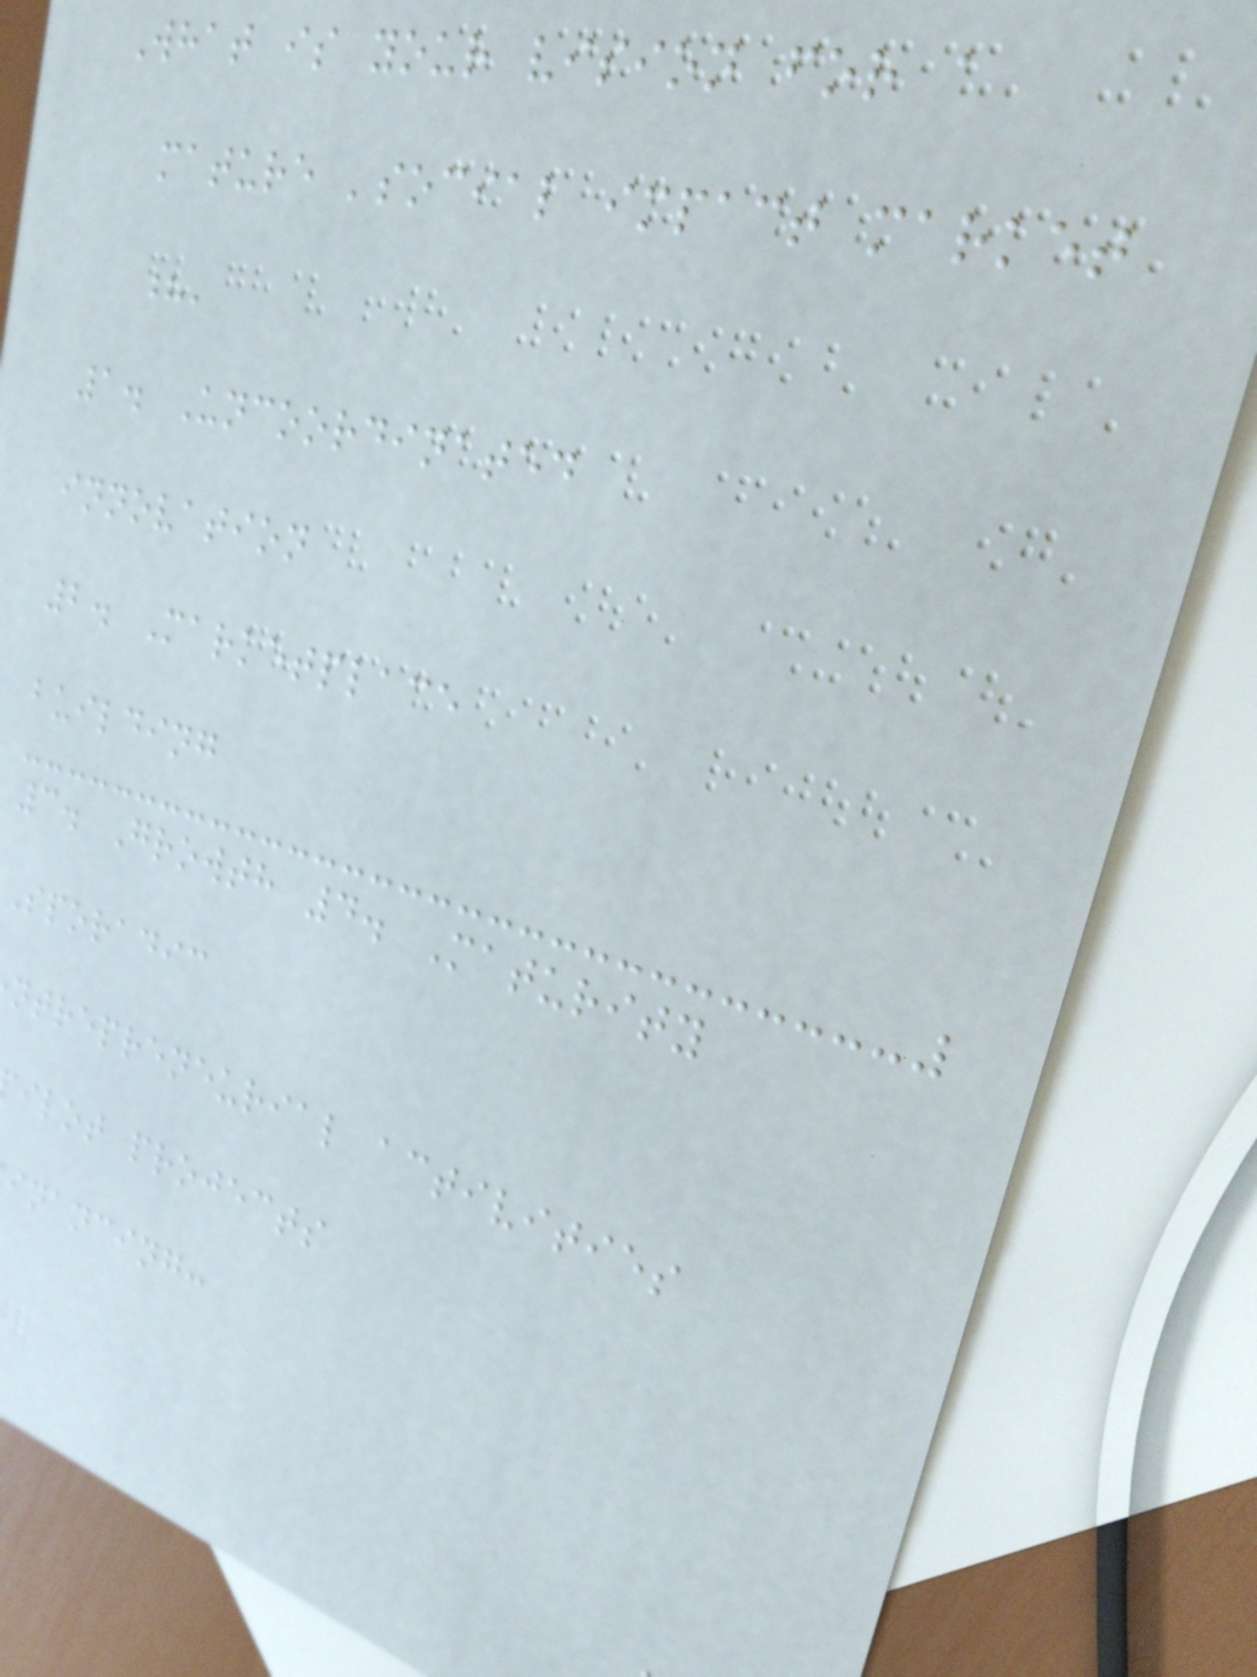What is your vision for a
mature 'social impact market
?'
1. Uncoordinated
innovation
2. Marketplace
building
3. Growth 4. Maturity
Sporadic
ntrepreneurial activities
ilot projects
inancing:
